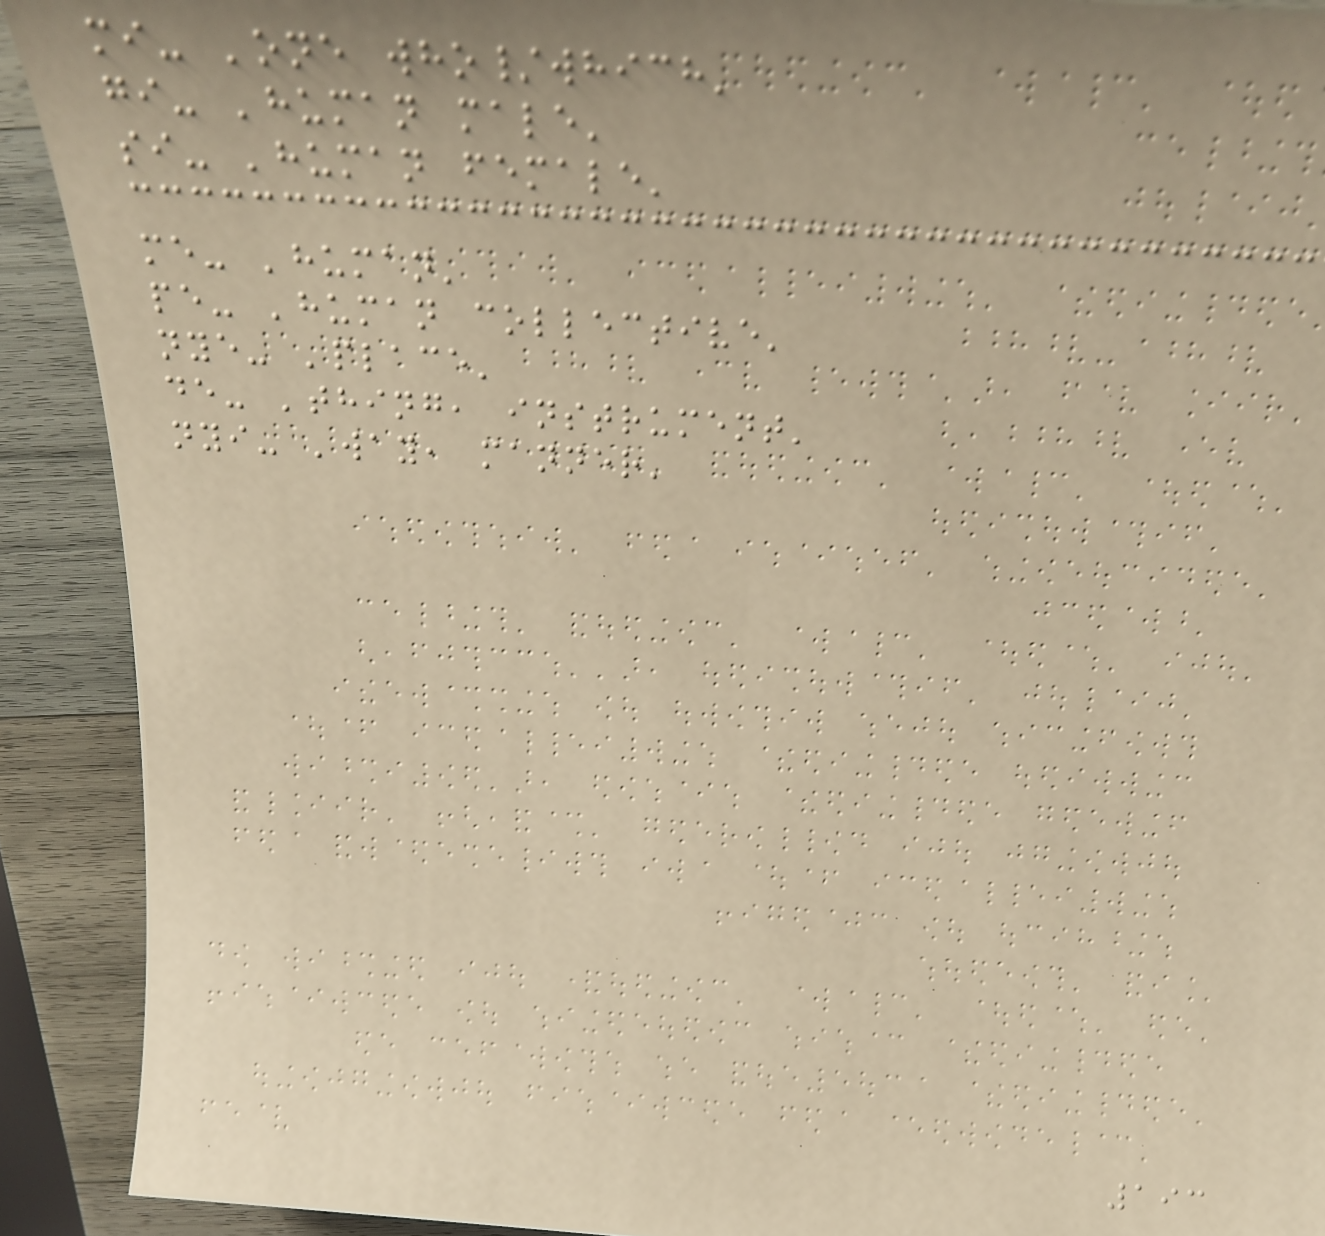mi- 'one who/which'
gi- 'human male'
si- 'human female'
me- 'human'
pe- 'human collective'
nye- 'place'
de- 'thing, instrument'
nyi- 'way, manner'
193
